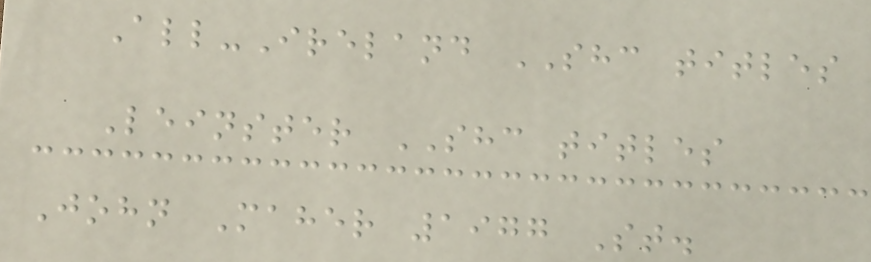All-Ireland SHC titles
Leinster SHC titles
John Maher 1977 St.
